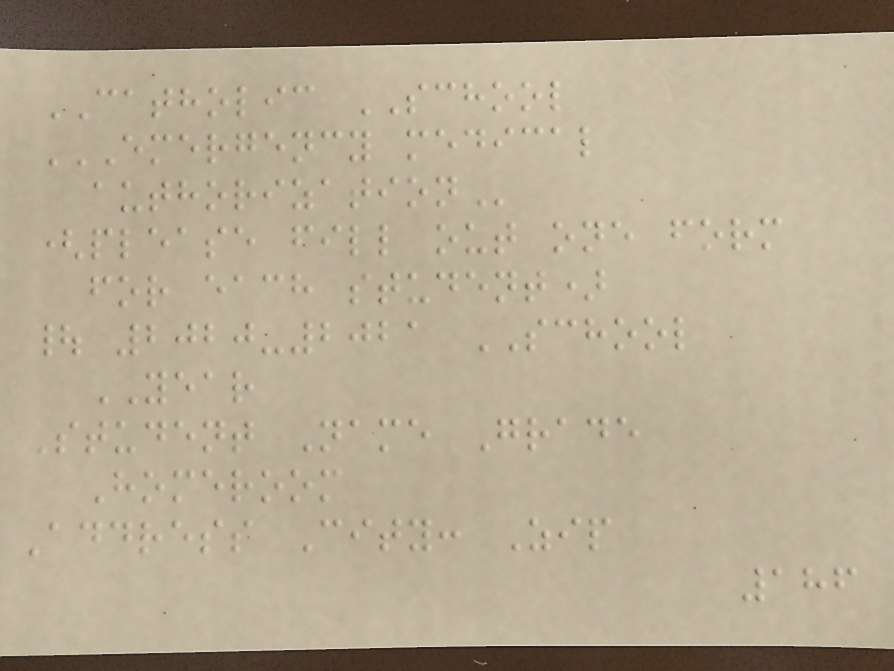CATHOLIC SCHOOL
EMERGENCY MEDICAL
AUTHORIZATION
(please fill out one form
for each student)
| 2020-2021 SCHOOL
YEAR
Student Name Grade
Homeroom
Address City: Zip
186
